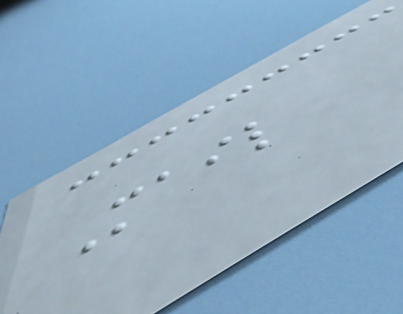Mail
